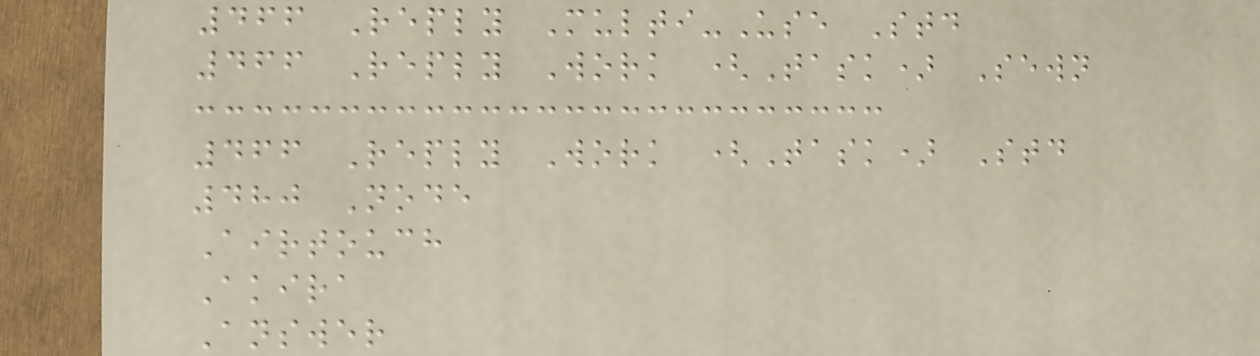466 Reply Multi-Use Std
466 Reply Work (Task) Sewn
466 Reply Work (Task) Std
480 Node
Airtouch
Akira
Answer
